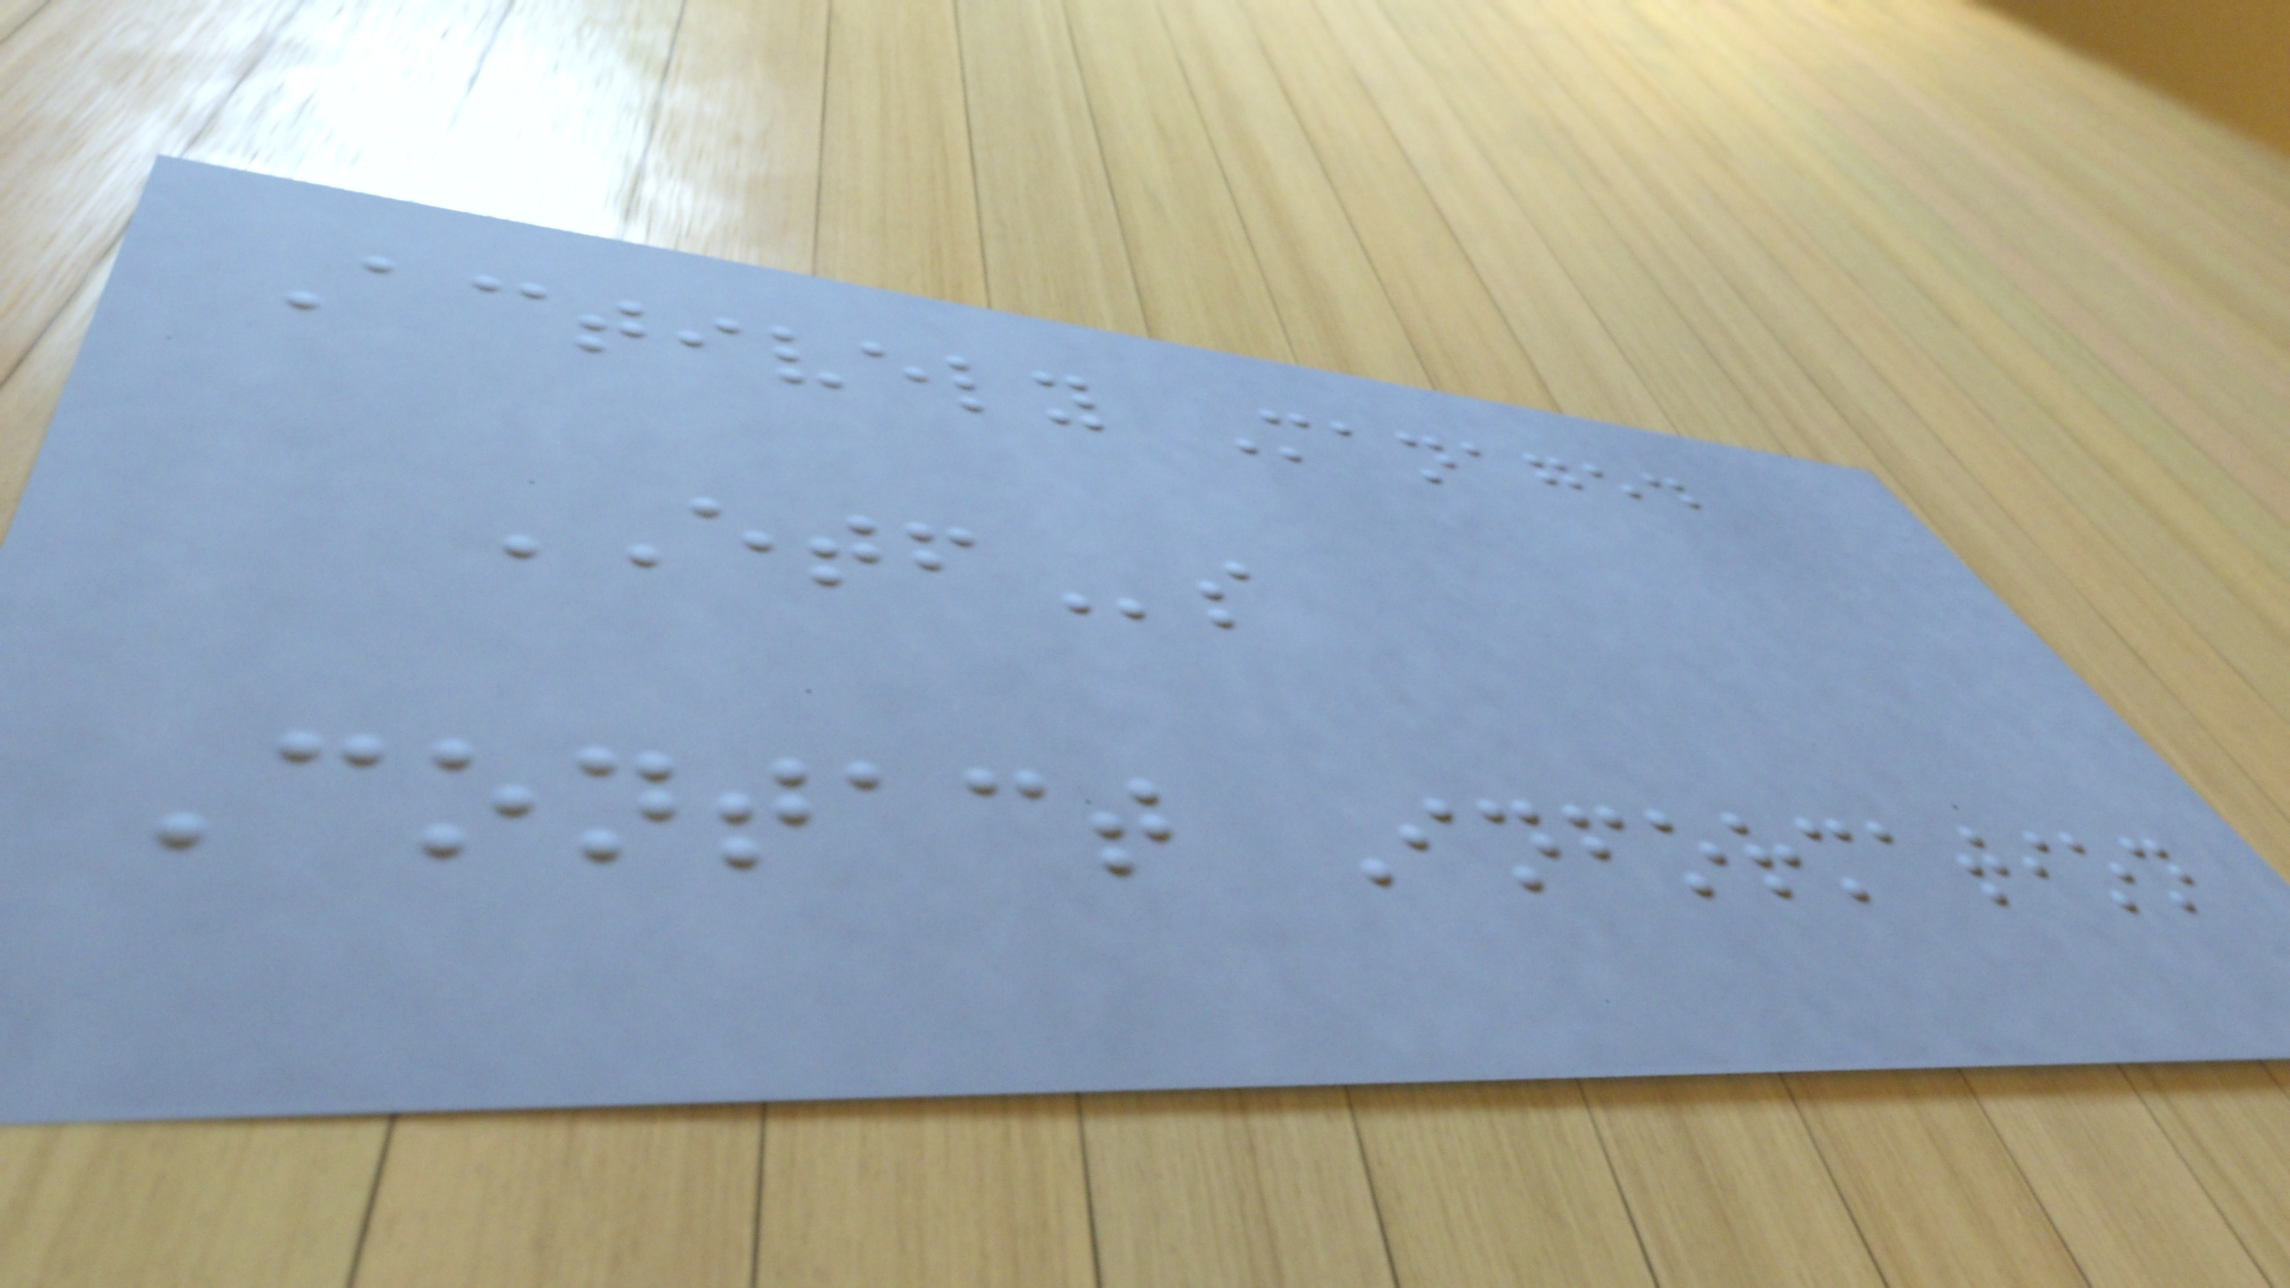Actively Managed
ETFs
Contact Information
